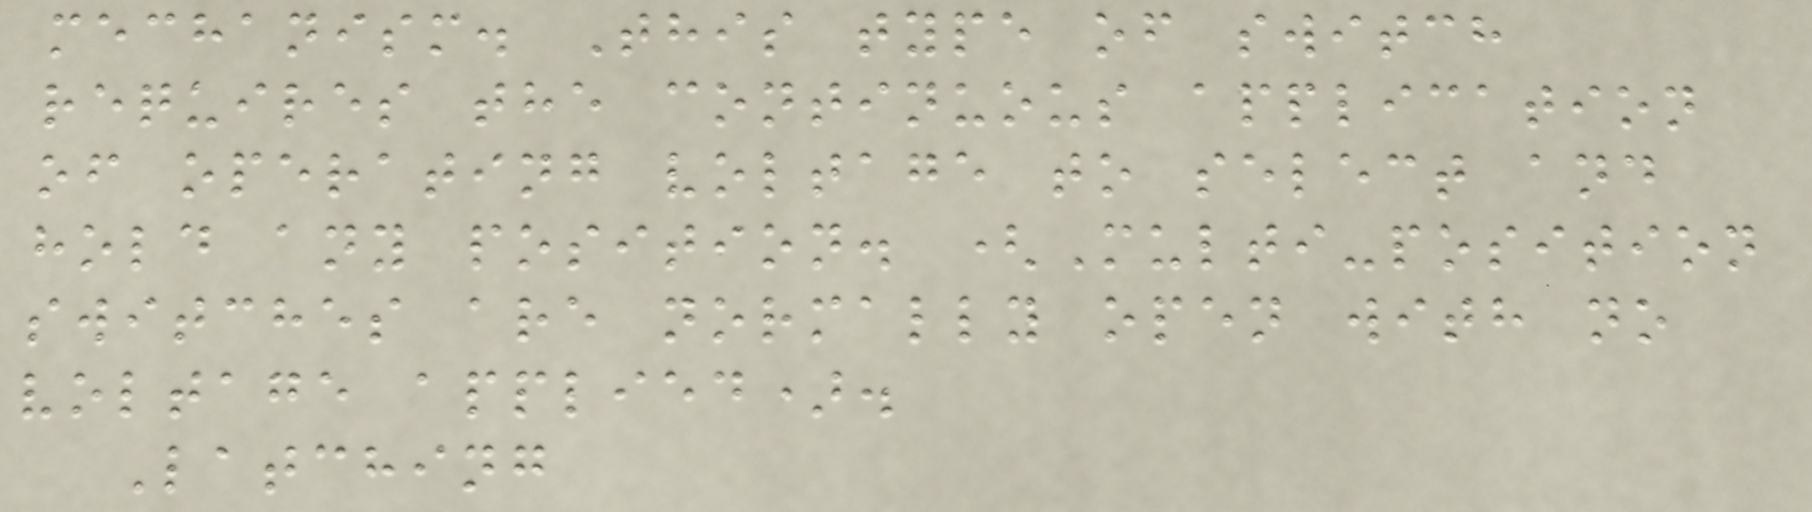mechanism. This type of switch
requires the continuous application
of operating voltage to select and
hold any position. (Multi-position
switches are normally open with no
voltage applied).
Latching
